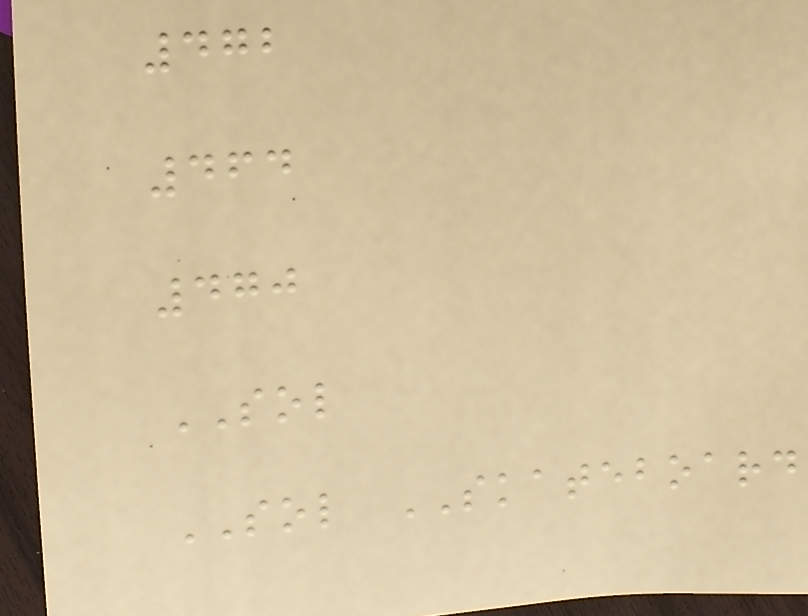472
464
470
SOL
SOL SKATEBOARD
